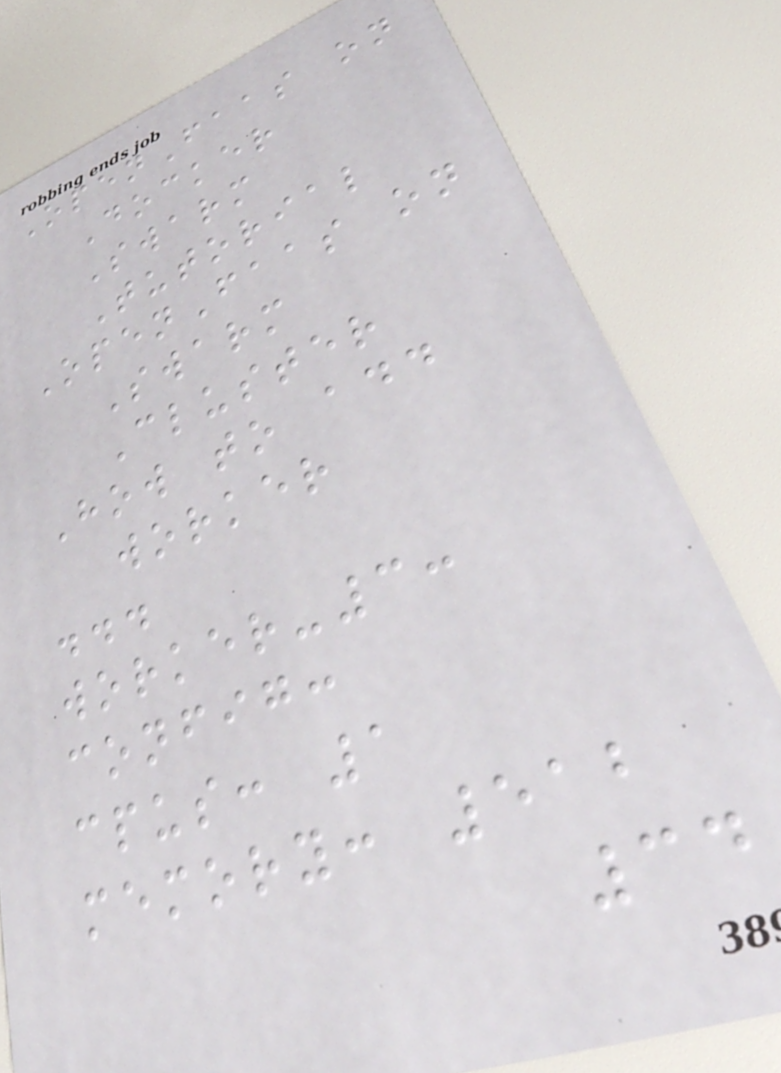OpenFaas on
Docker
Swarm
Tutorial
OpenFaas on
Swarm
Cluster
How to add
worker
...
worker-3:
config:
cpus: 1
memory: 512
34
